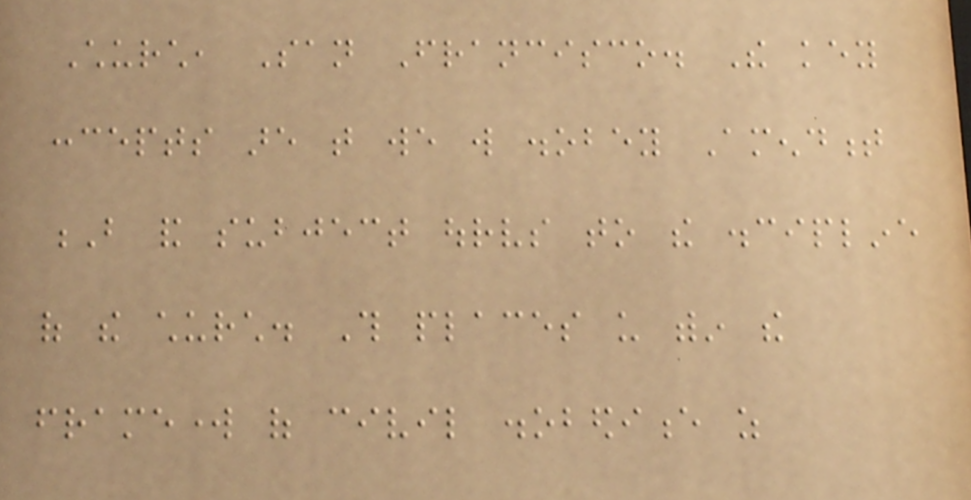Church, San Francisco. The key
concepts are that we will disobey Amendment
B and subject ourselves to the discipline
of the church. This places us within the
framework of civil disobedience as
